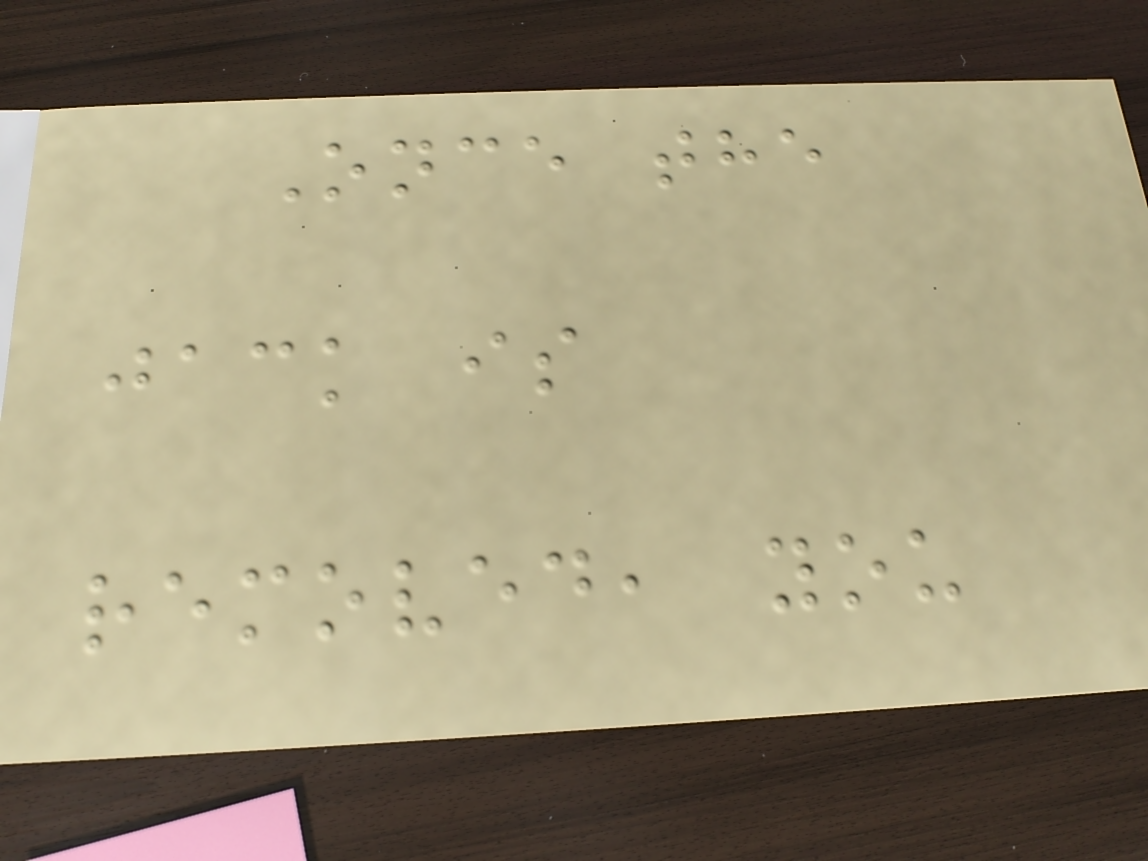Once the
jack is
removed, you
